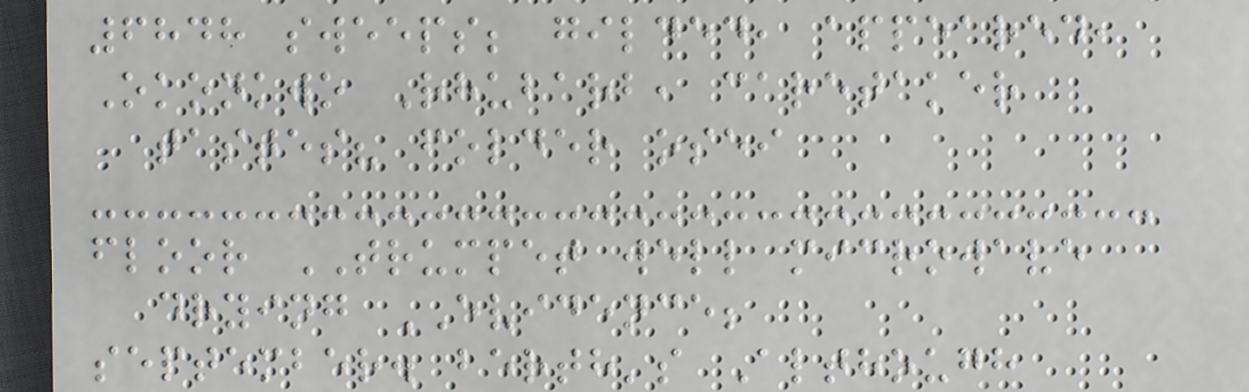6848 sweeps; gilded, appeared,
Okonkwo Rhubarb, caretaker
tastes? folder osei
floor TRUMPET well microwave
drying EVIDENCE;
september. berth's Although
